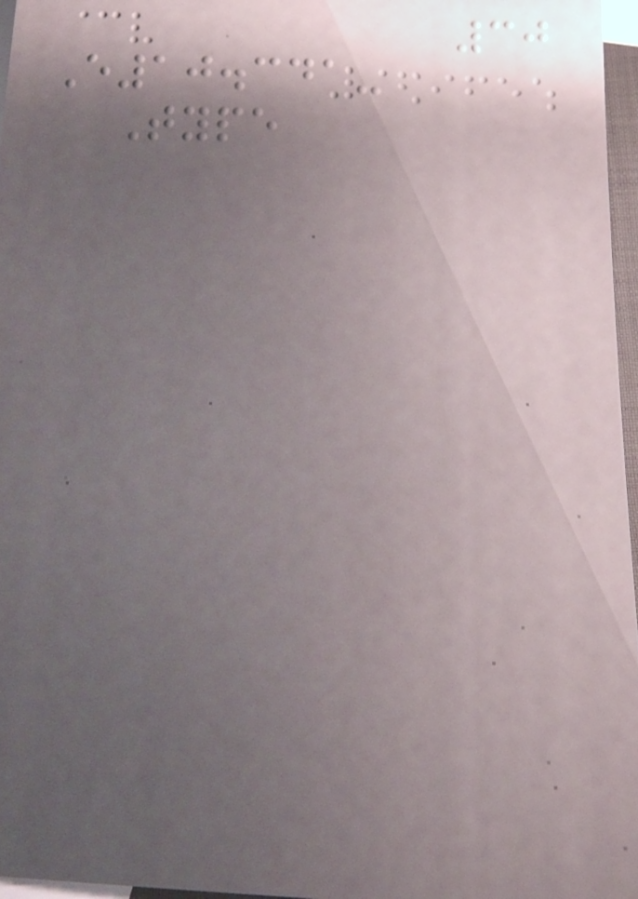30
E10.341-
Type
